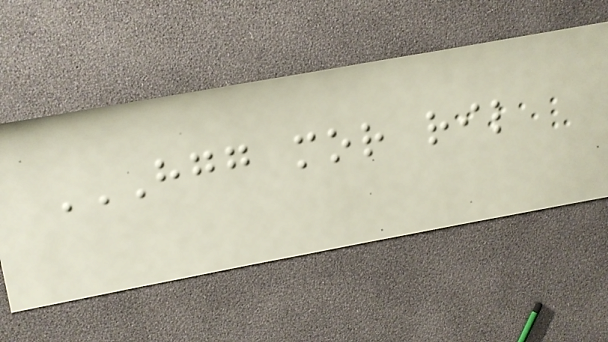HGG MOR RIL
